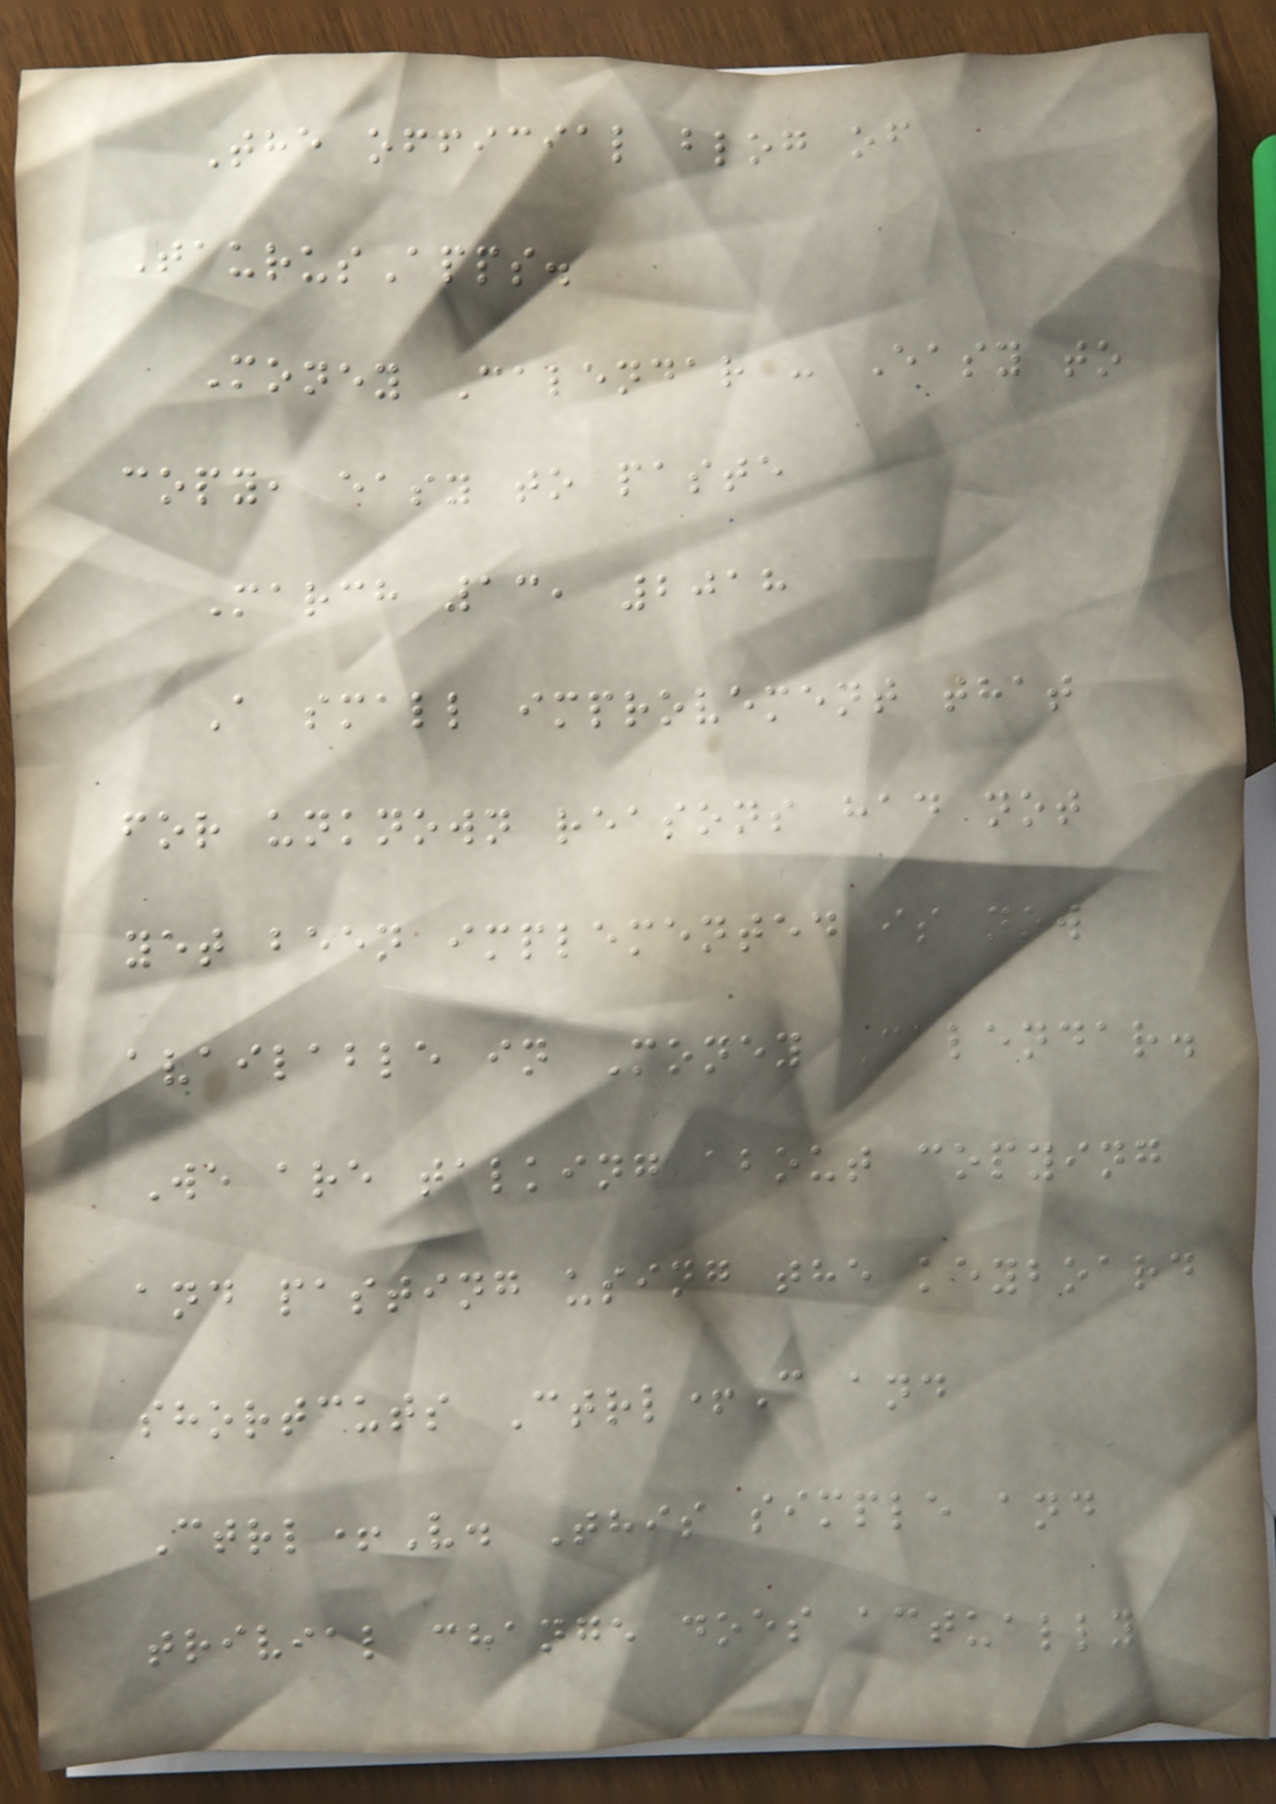The official blog of
TaurusApps.
Money Calendar - Easy to
copy, easy to paste
March 13, 2018
A small improvement that
for unknown reasons had not
yet been implemented is now
available in Money Calendar.
We are talking about copying
and pasting using the keyboard
shortcuts Ctrl+C and
Ctrl+V. This simple and
trivial change does actually
